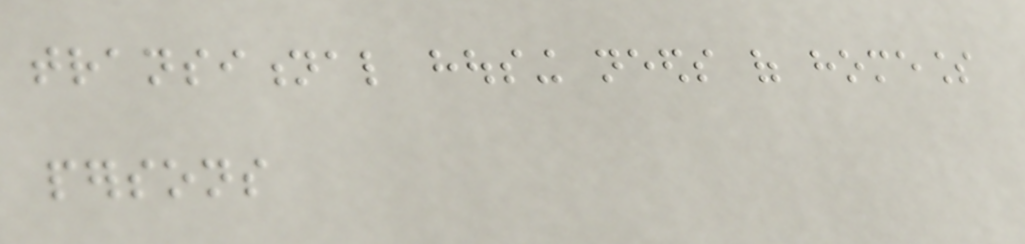transitional housing needs of homeless
persons
